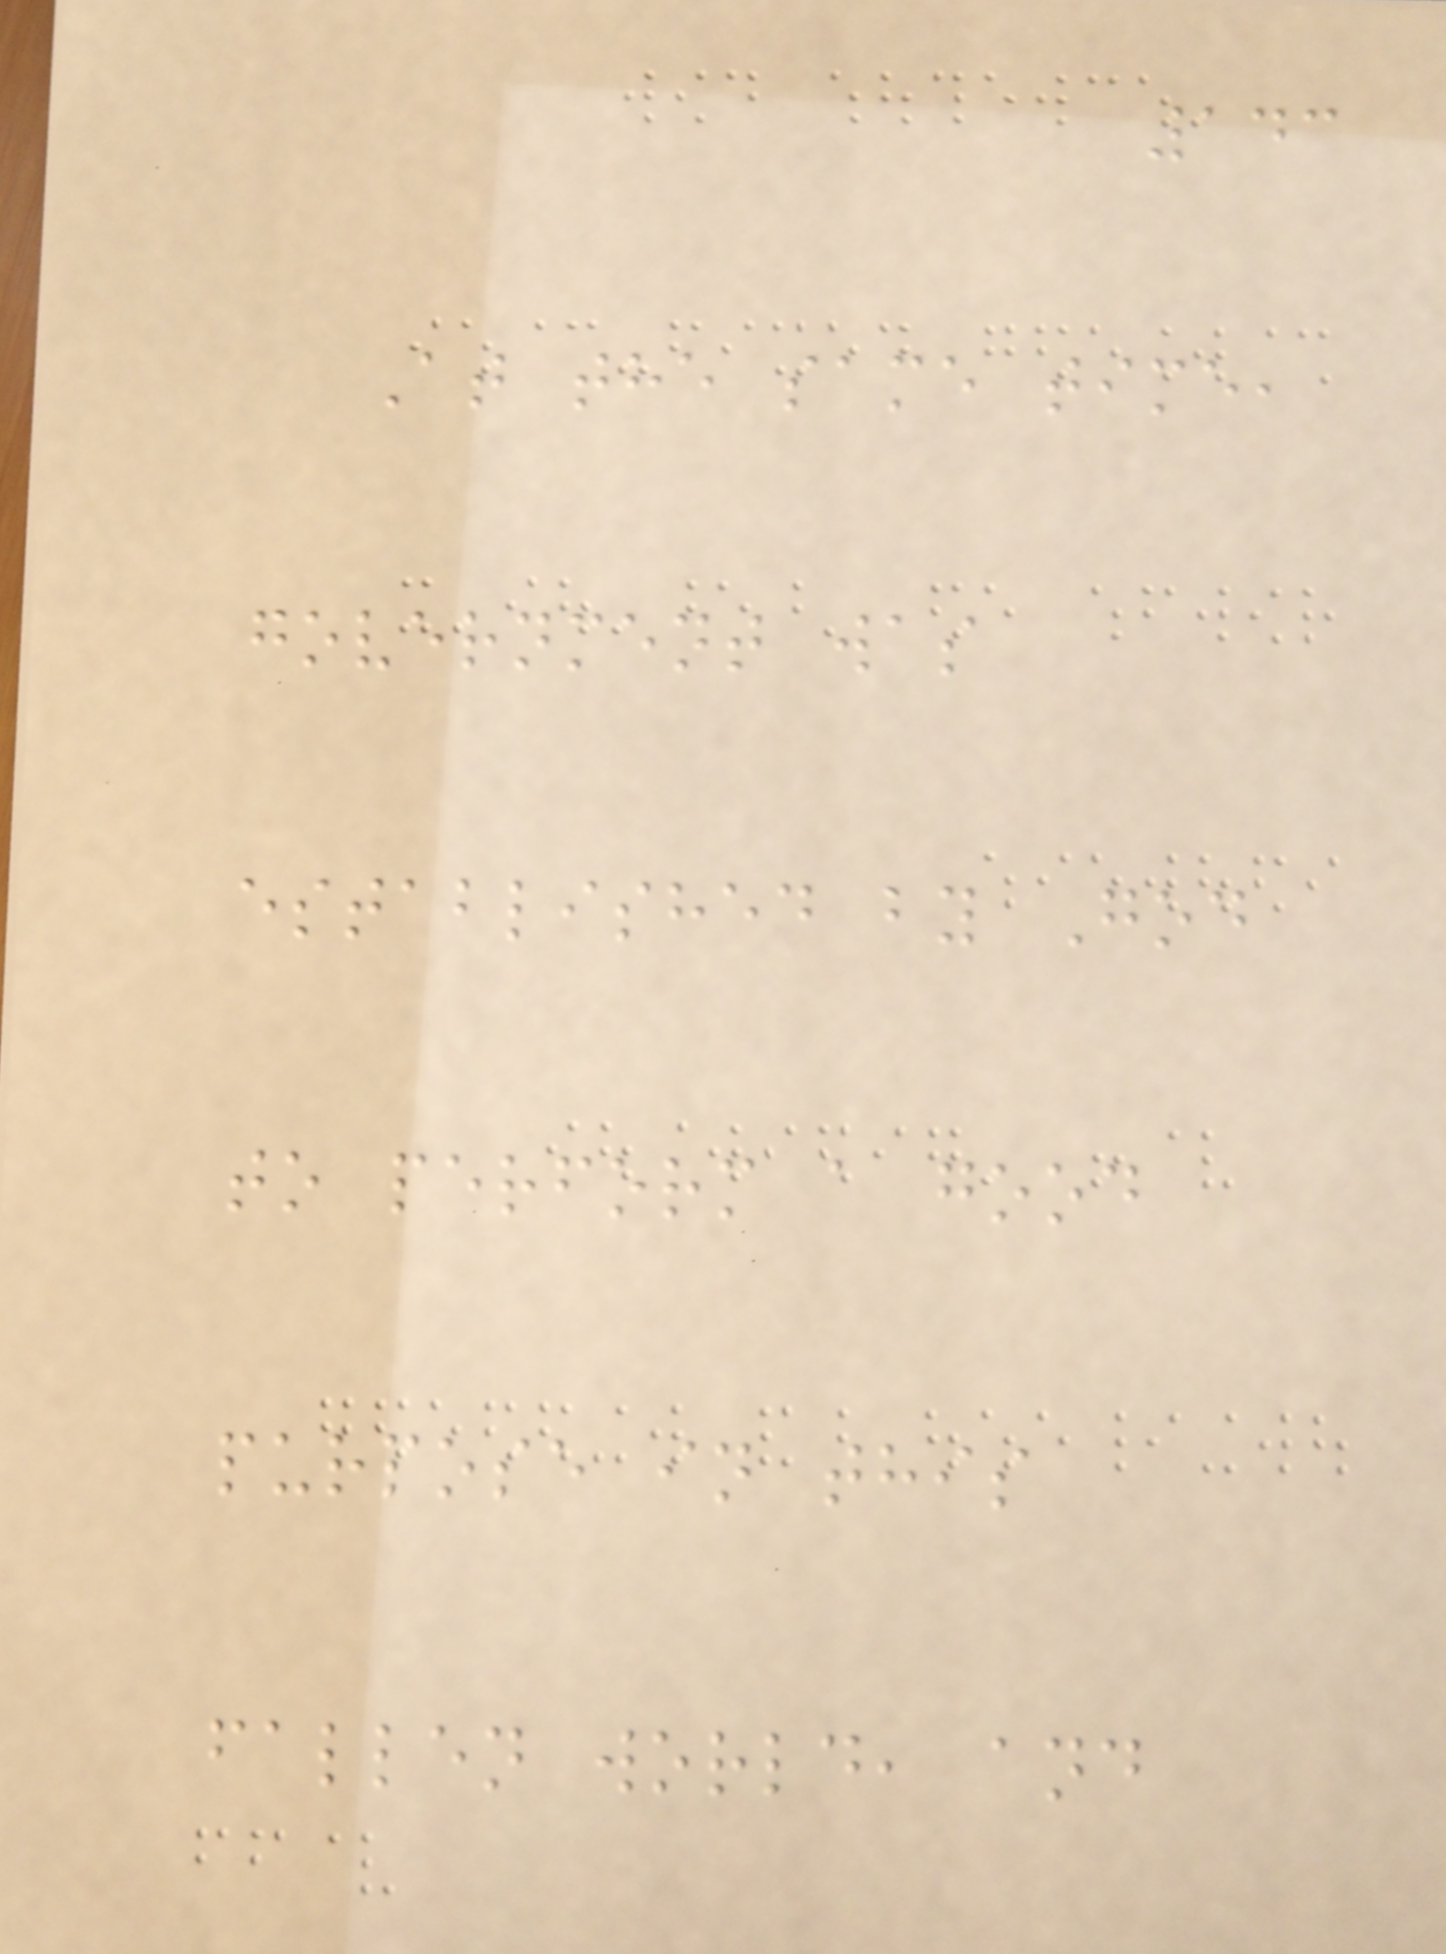143
At the same time,
government was
established by God
to perform a good
purpose in this
fallen world, and
